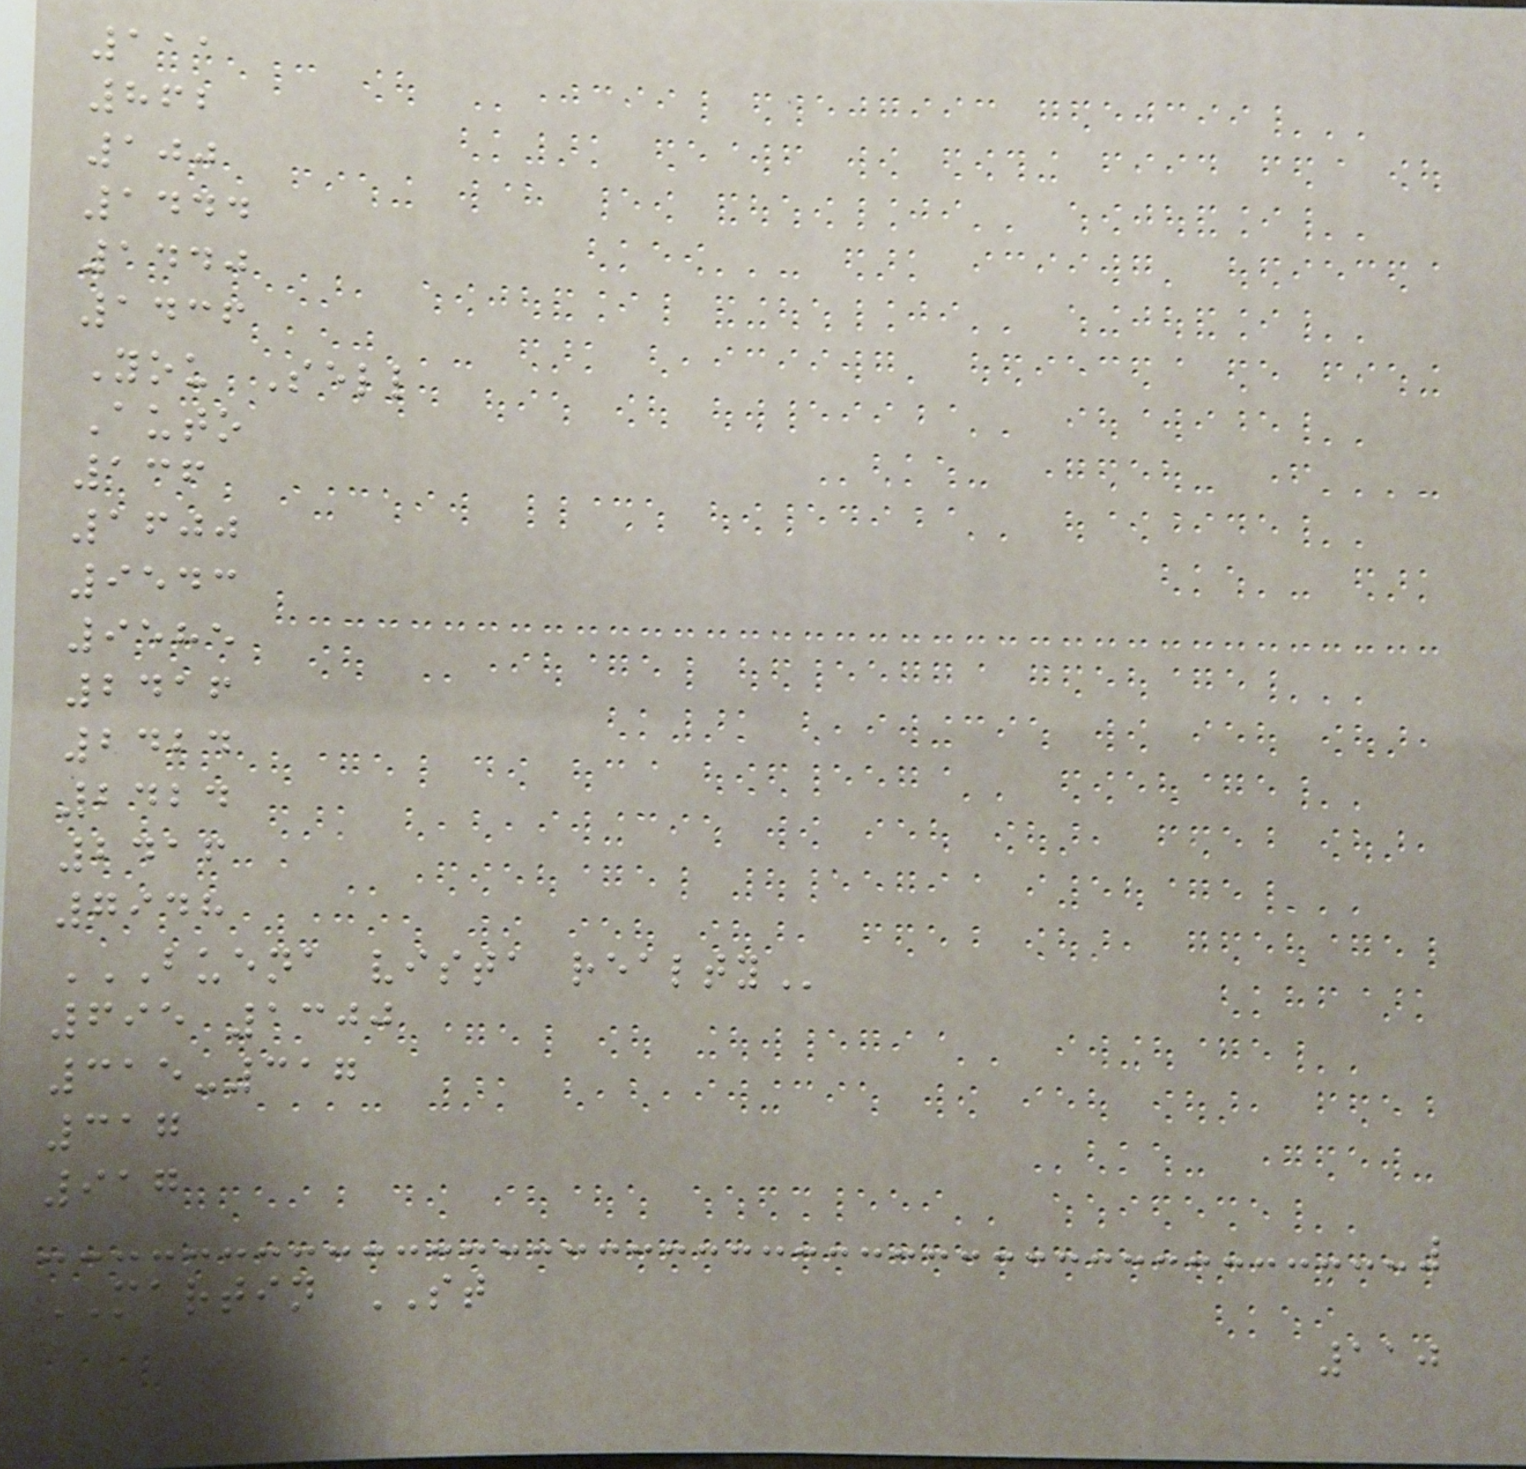111
862
100
1444
1440
1436
You Sell
Auto
136
1600
9543
9585
2416
2424
2424
2416
7948
BUENA VISTA REALTY
695 1300
315-317
317
917
MARTIN ST
110
